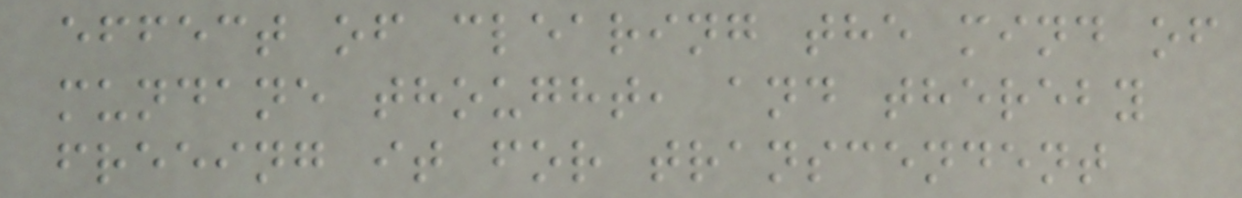effect of clearing the mind of
mundane thought, and thereby
freeing it for transcendent
